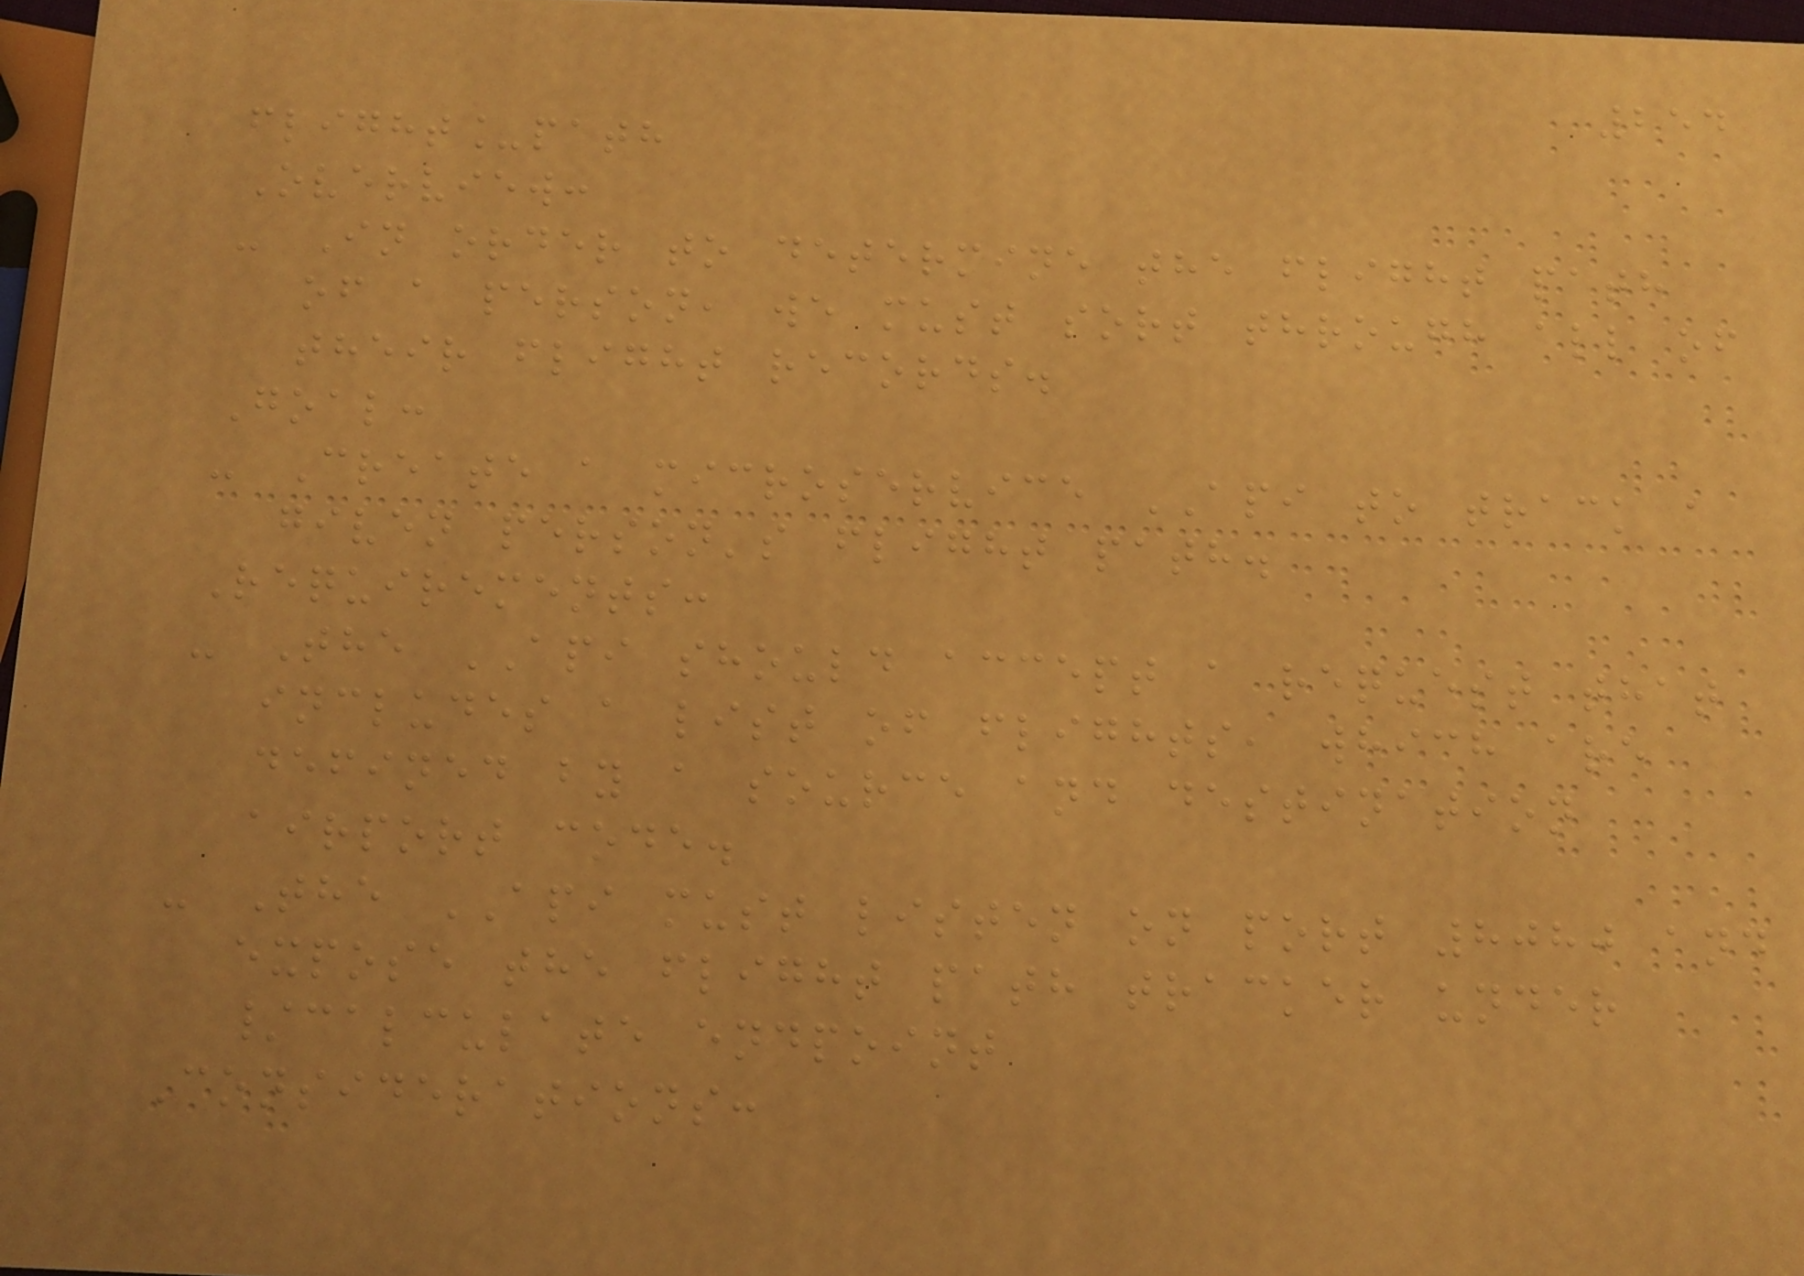254
flight_path
Overview:
- In order to determine the flight path
of a person, we must sort through all of
their flight records.
Goal:
- Create a microservice API to track a
given person's flight path.
Requirements:
- The API should accept a request that
includes a list of flights, which are
defined by a source and destination
airport code.
- The API must listen on port 8080 and
expose the flight path tracker under
/calculate endpoint
Considerations:
